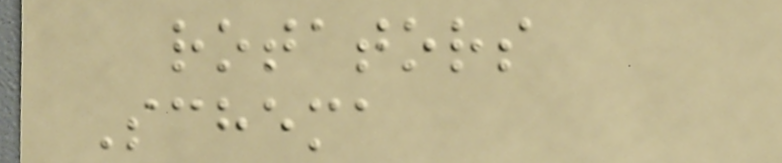rotators
Schema
